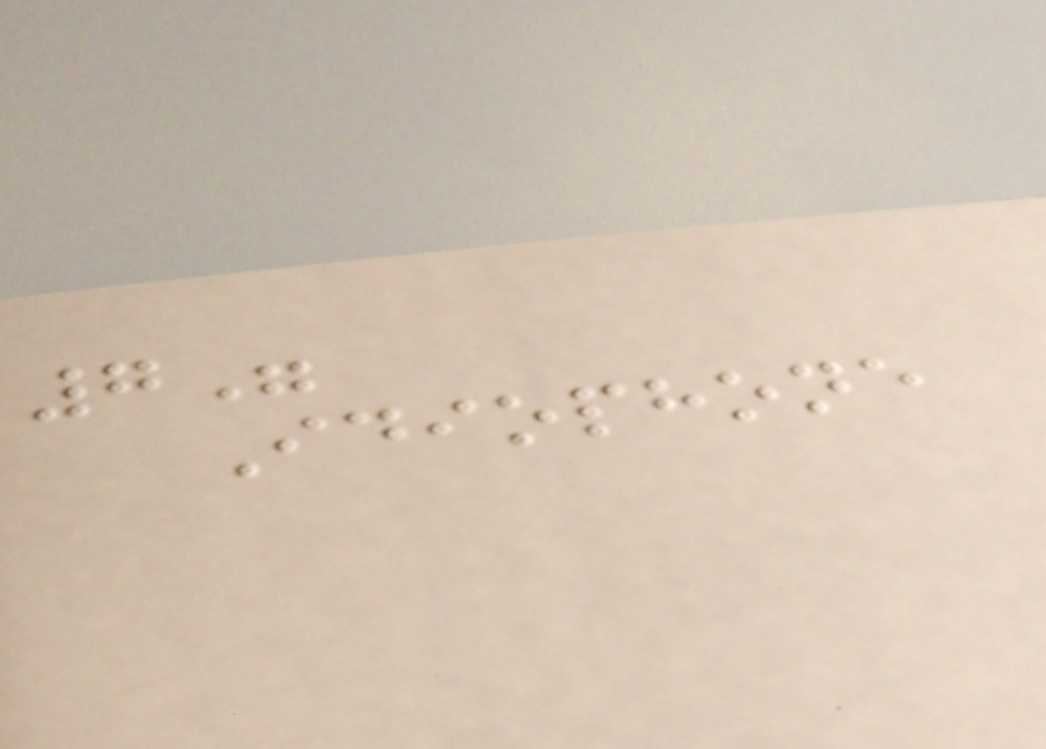7"
Idiophone
